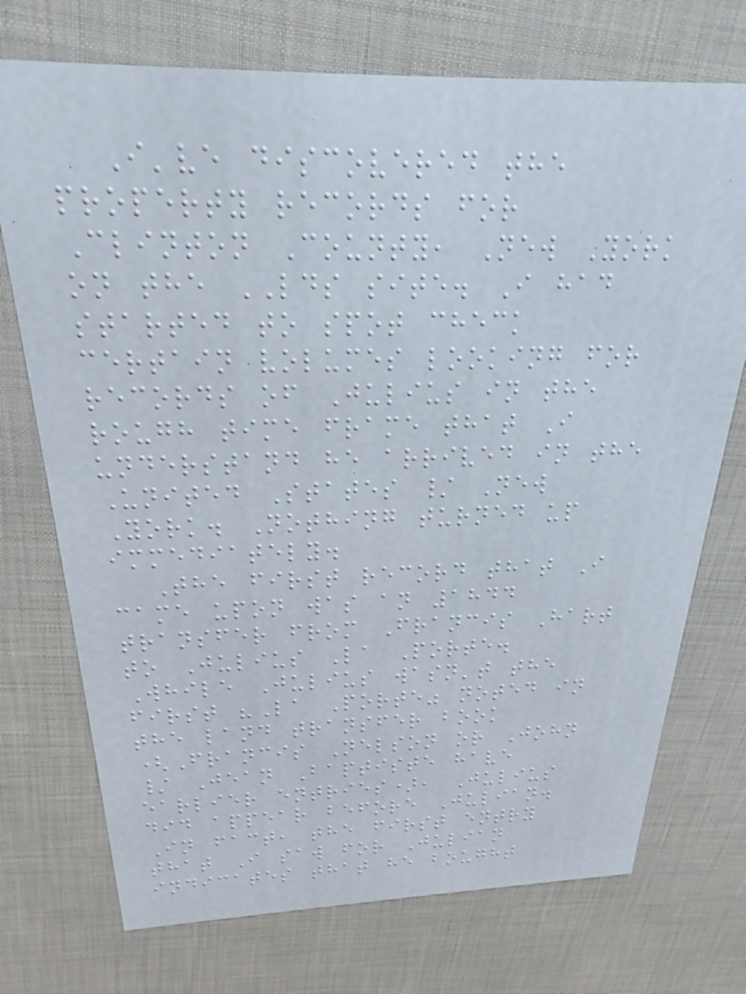I've discovered the
property records for
Clinton County, New York
on the LDS site. I had
started to spot check
certain volumes looking for
records of Julius in the
rough time frame that I
understand he arrived in the
United States / New
York. Nothing turned up
immediately.
The first record that I
came upon was an 1844
transfer from Francis Hart
to Julius La Porte.
While Julius wasn't the
first "La Porte" noted in
the land transfer book
(Francis Nelson or John
/ Jean Baptiste have
earlier entries), Julius
did appear before Julian.
In fact, the first entry
that I saw for Julian
indicates that he bought
